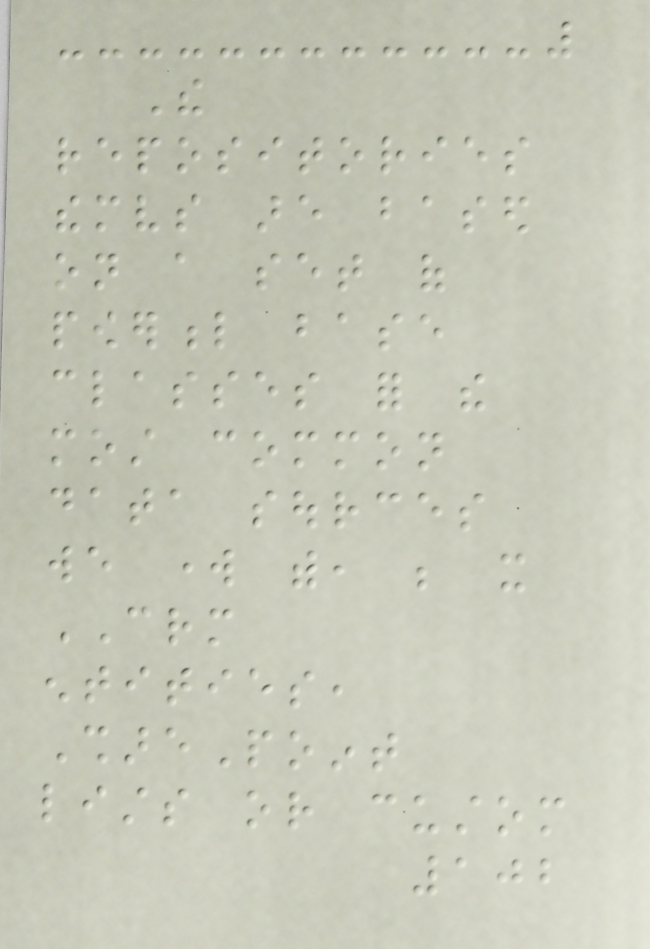The
repositories
themselves are based
on a set of
powerful base
classes for the
most common
data sources
we work with, be it
CRM
entities,
SharePoint
lists or custom
102
